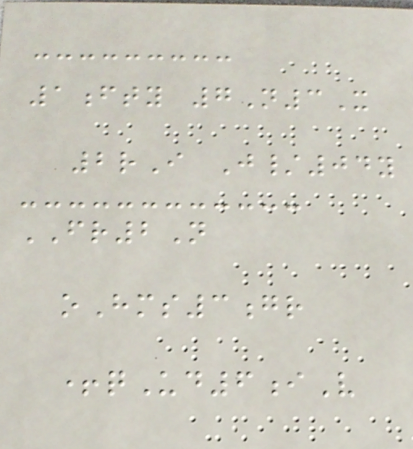1fty 7N3X
2rI J/04y
FR2N
oHms3gr
+qUd6iV
